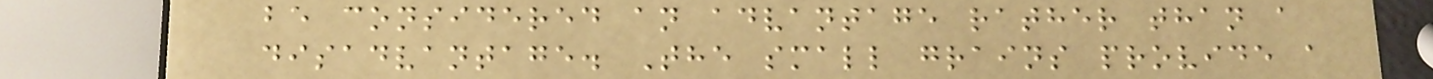be considered an advantage rather than a
disadvantage. The small grains provide a
